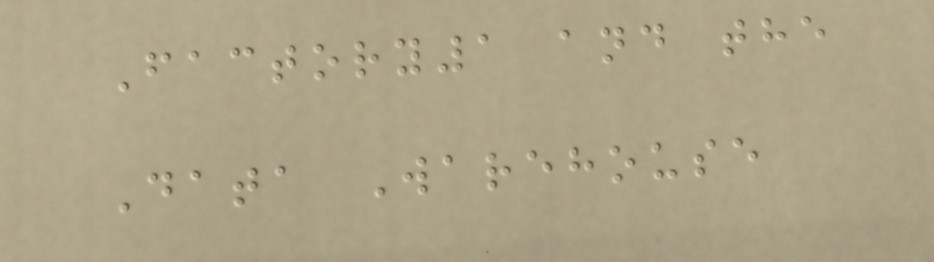Factory1 and the
Data Warehouse
